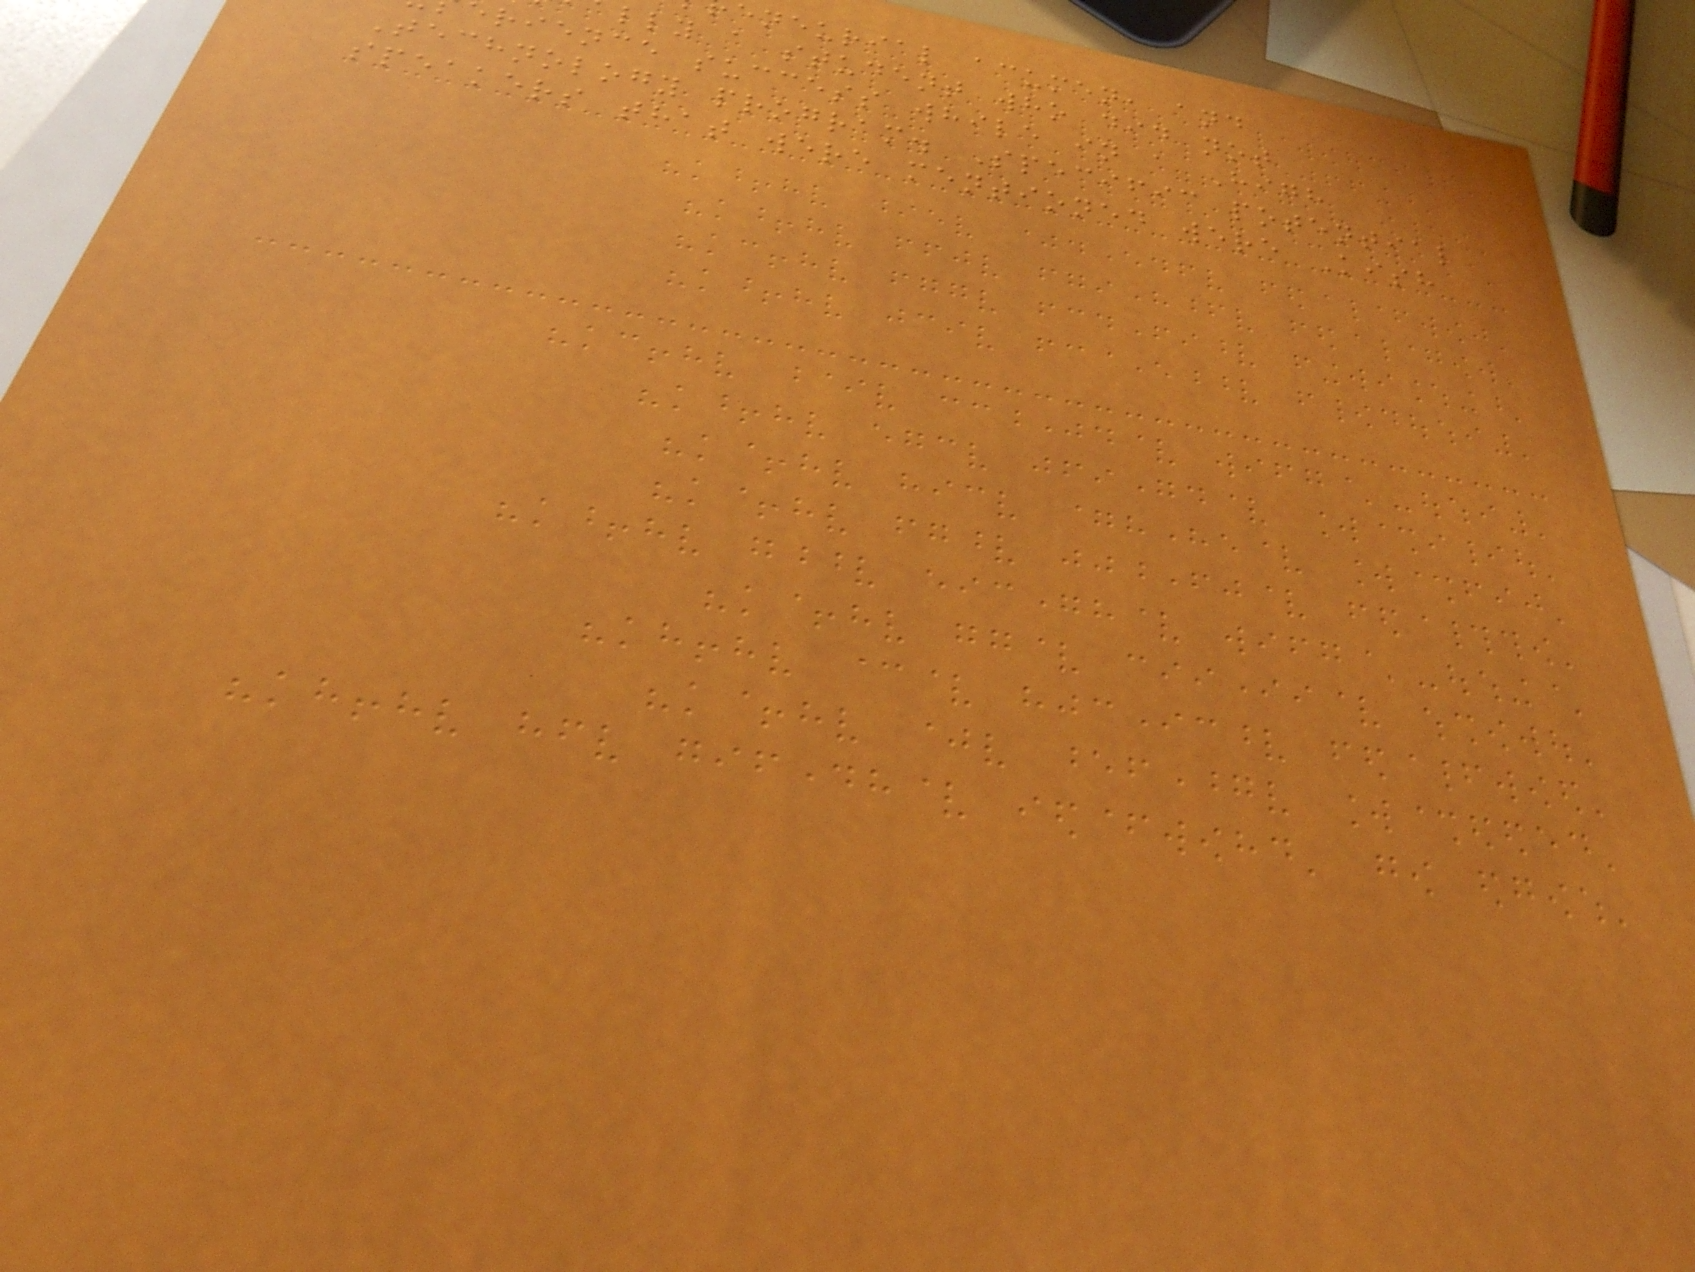eneurial acumen, and
lly a student who did not
rience success while in a High
Technology program. Specific potential
speakers that were mentioned were Kish
